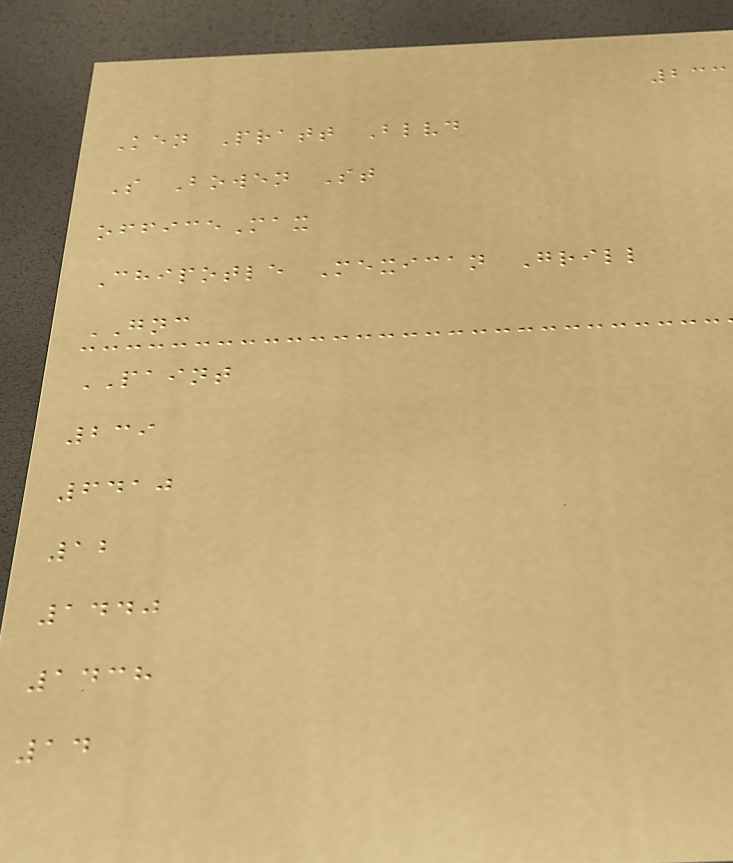233
Ken Pratt Blvd
S Bowen St
officeMax
Chipotle Mexican Grill
GNC
PAINT
239
6410
12
1440
1438
14
